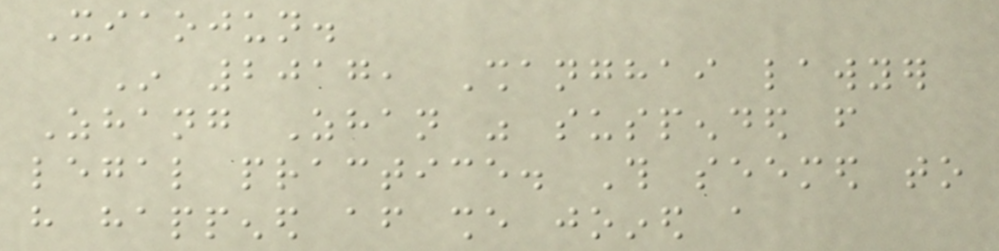Xiaojun.
In 2017, Shanghai lawyer
Zhang Zhan was suspended from
legal practice. This seemed to
have happened after she joined a
